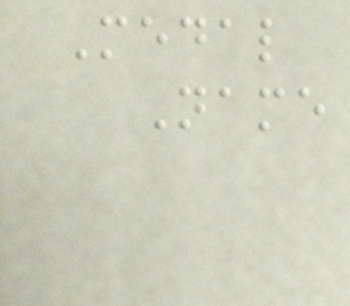Medal
Name
